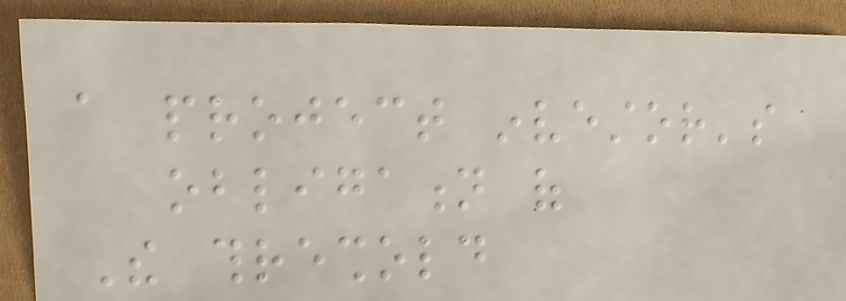a project investor's
obligation of
The threshold
